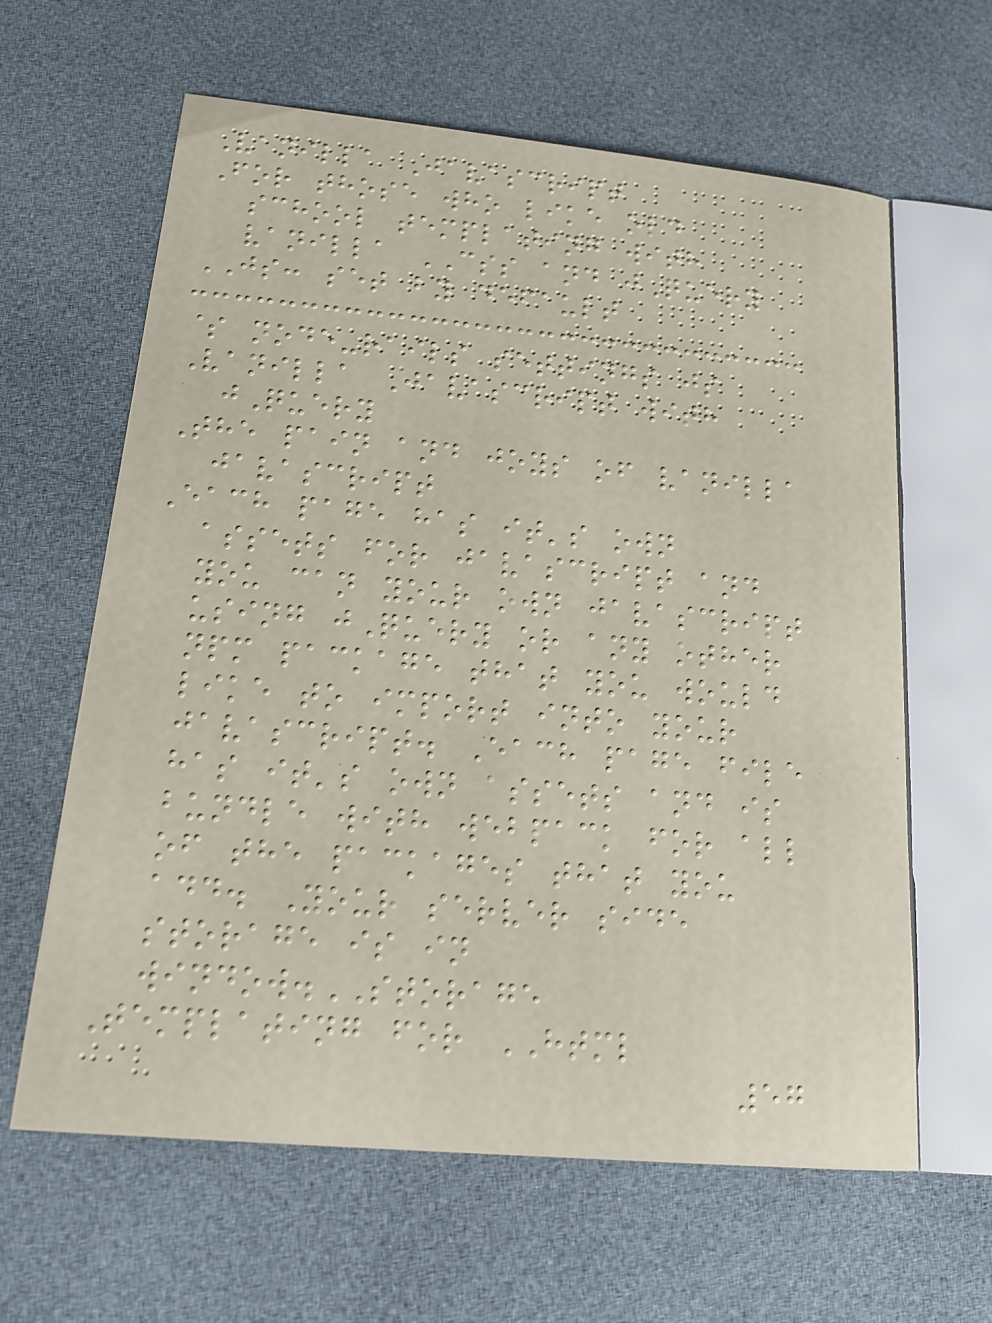Vanilla Javascript
For those who like old
school templating with
vanilla CSS and jQuery
JS: set by default
$ node-rails settings js
Vanilla Javascript with
jQuery
The pain and joys of vanilla
javascript
Each page has it's own
assets for javascript and
you can your own javascript
using jQuery or any other
npm package that you would
like to import into your
javascript. Each page file
has it's own assets and is
bundle with webpack for all
of the packages that you
add. Your server side
storage is in
window.STORAGE
Templating for HTML
57
